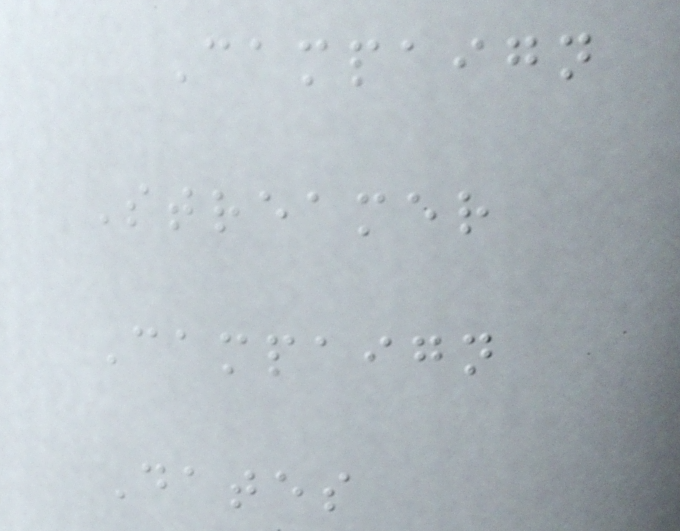Campaign
Streamer
Campaign
Dates
